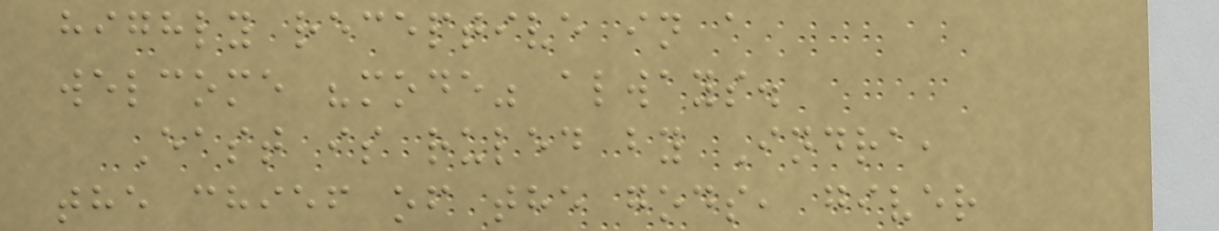highly receptive in a
welcome "mode" always.
East is ruled by Indra,
the chief of the gods, giver
